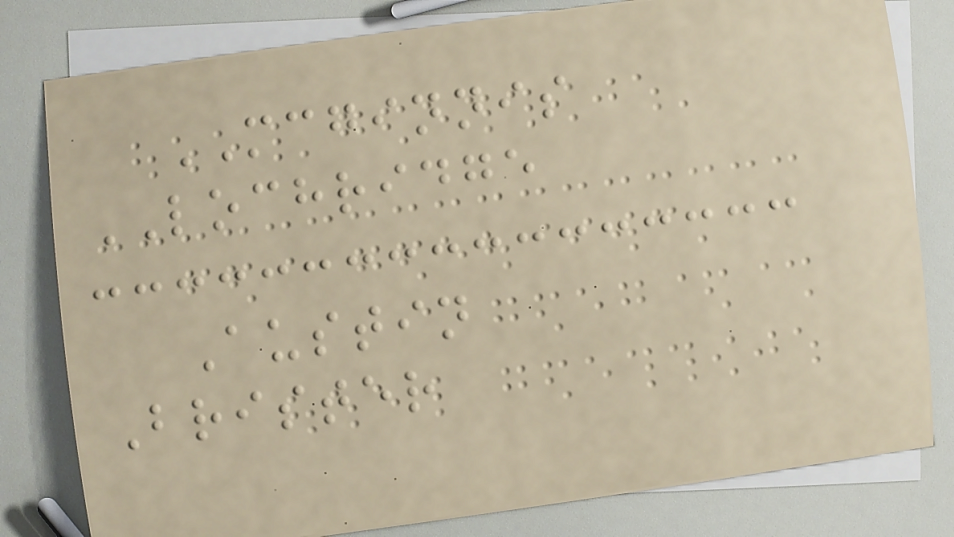MCGINNIS
LOCHRIDGE
Austin
Brister
